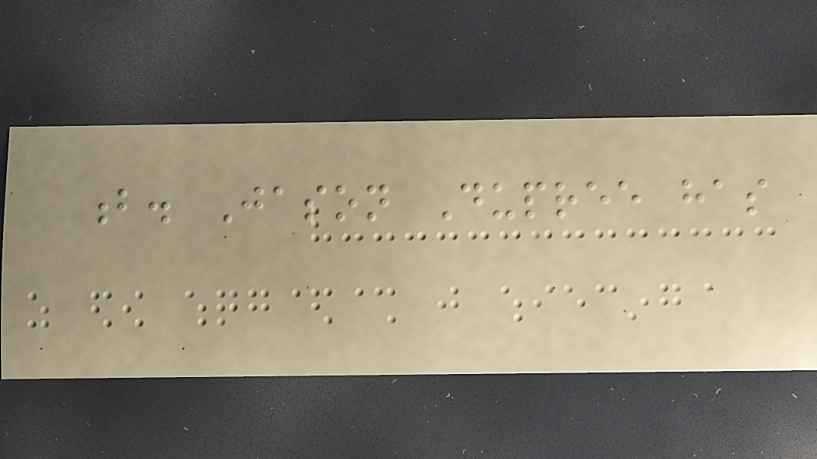b. Jason Dupree has
